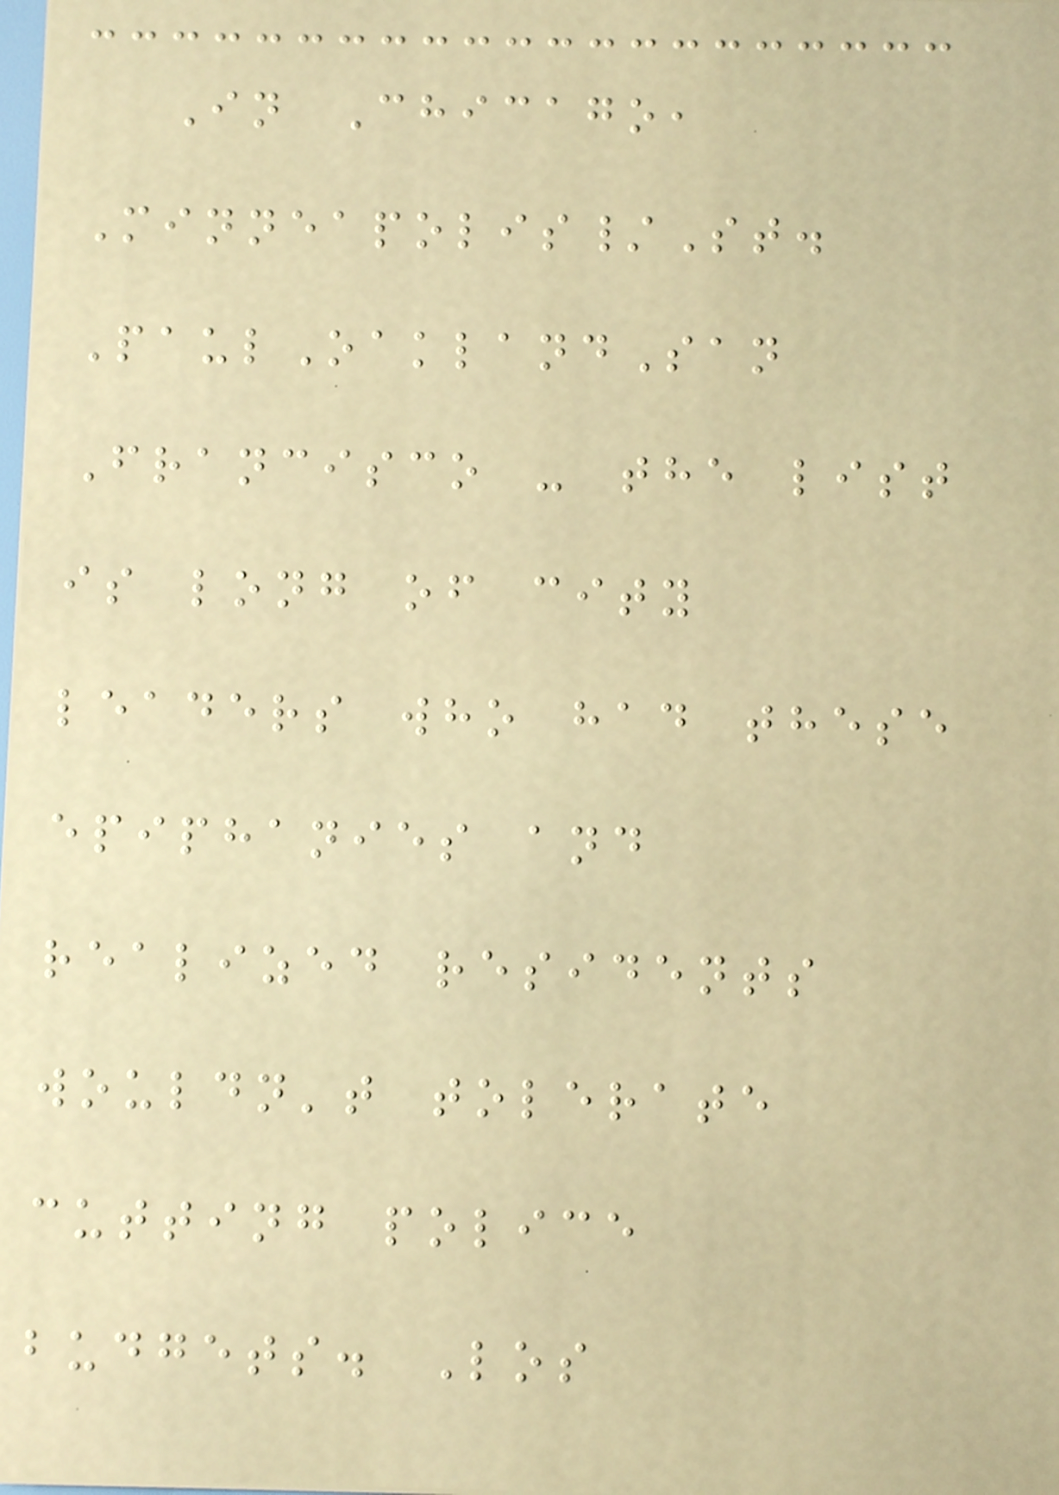In Chicago,
Minneapolis/St.
PaulOaklandSan
Francisco - the list
is long of city
leaders who had these
epiphanies and
realized residents
wouldn't tolerate
cutting police
budgets. Los
